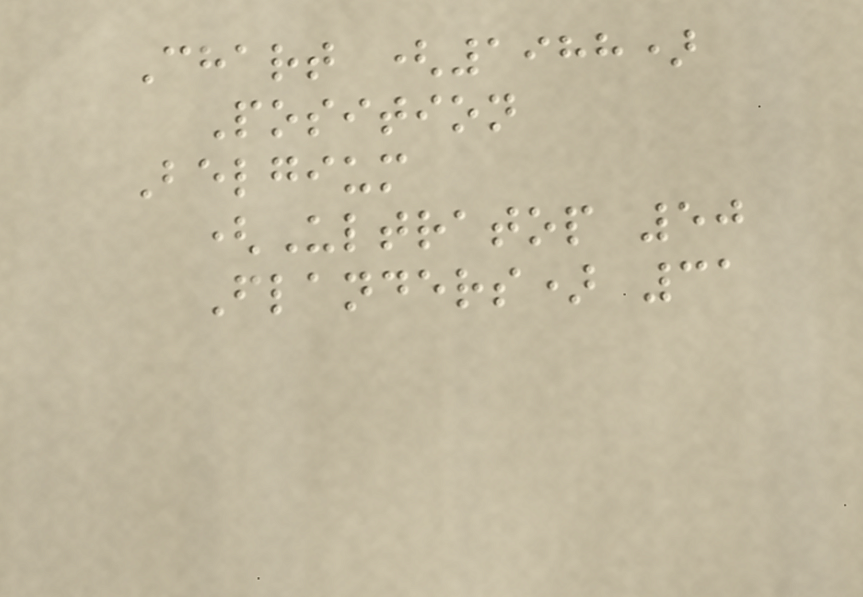Chart (1988)
Position
Belgium
(Ultratop 50
Flanders) 31
